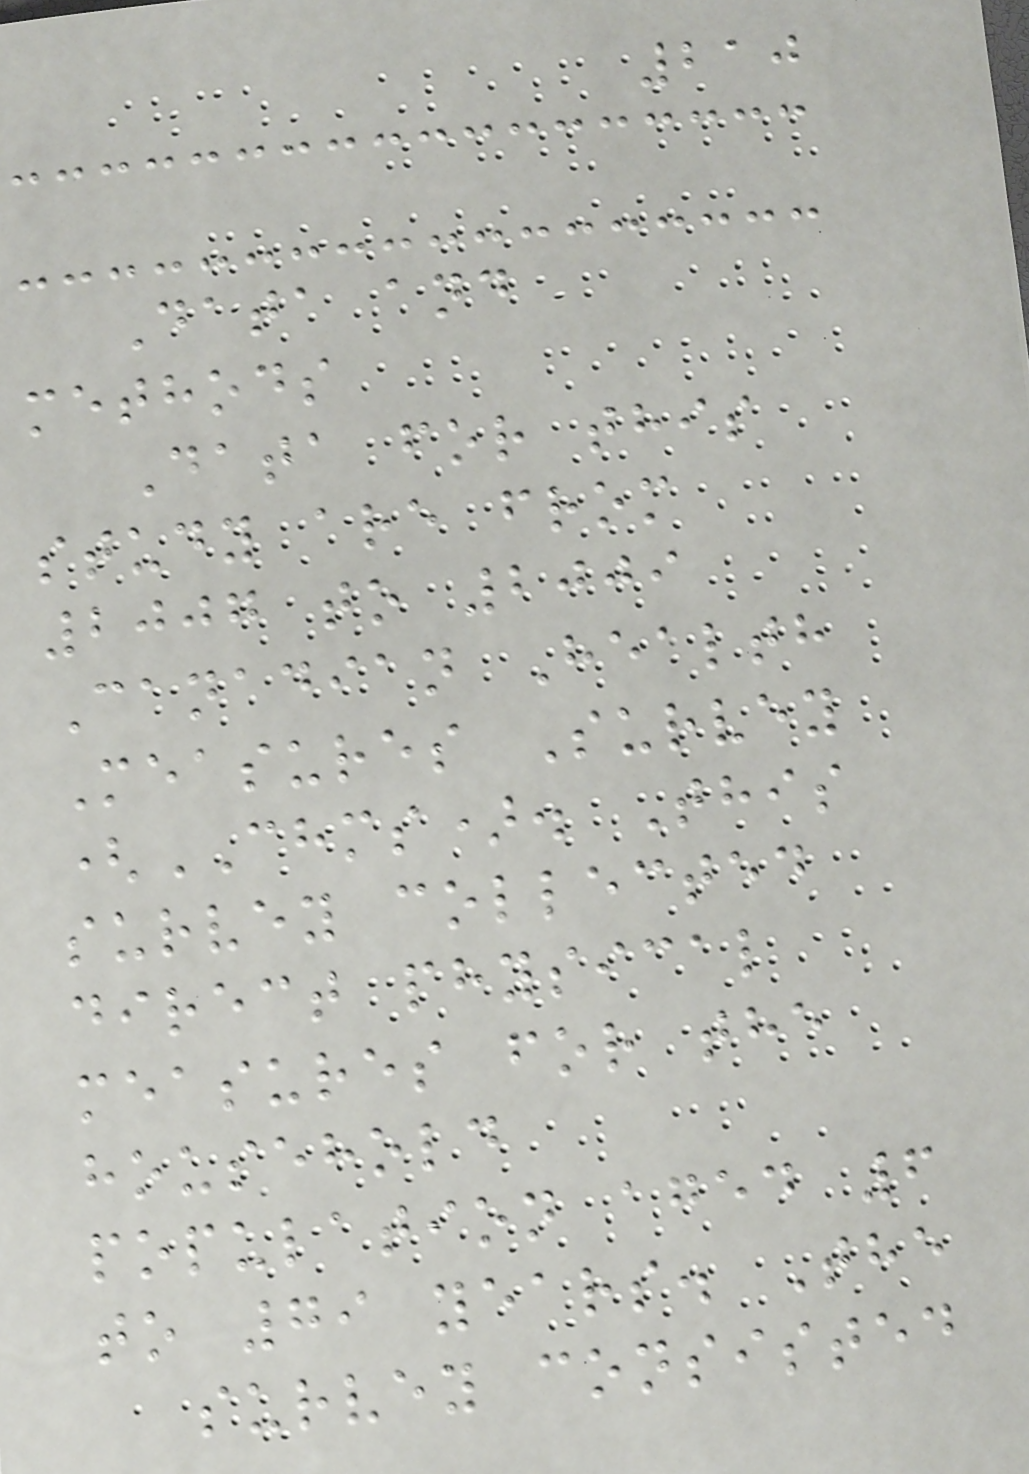210
Data and
methods
Data for this
study are from
2007 to 2009
Canadian Health
Measures Survey
(CHMS). This
survey collected
direct physical
measures for the
household
population aged 6
to 79 years. The
survey consisted
